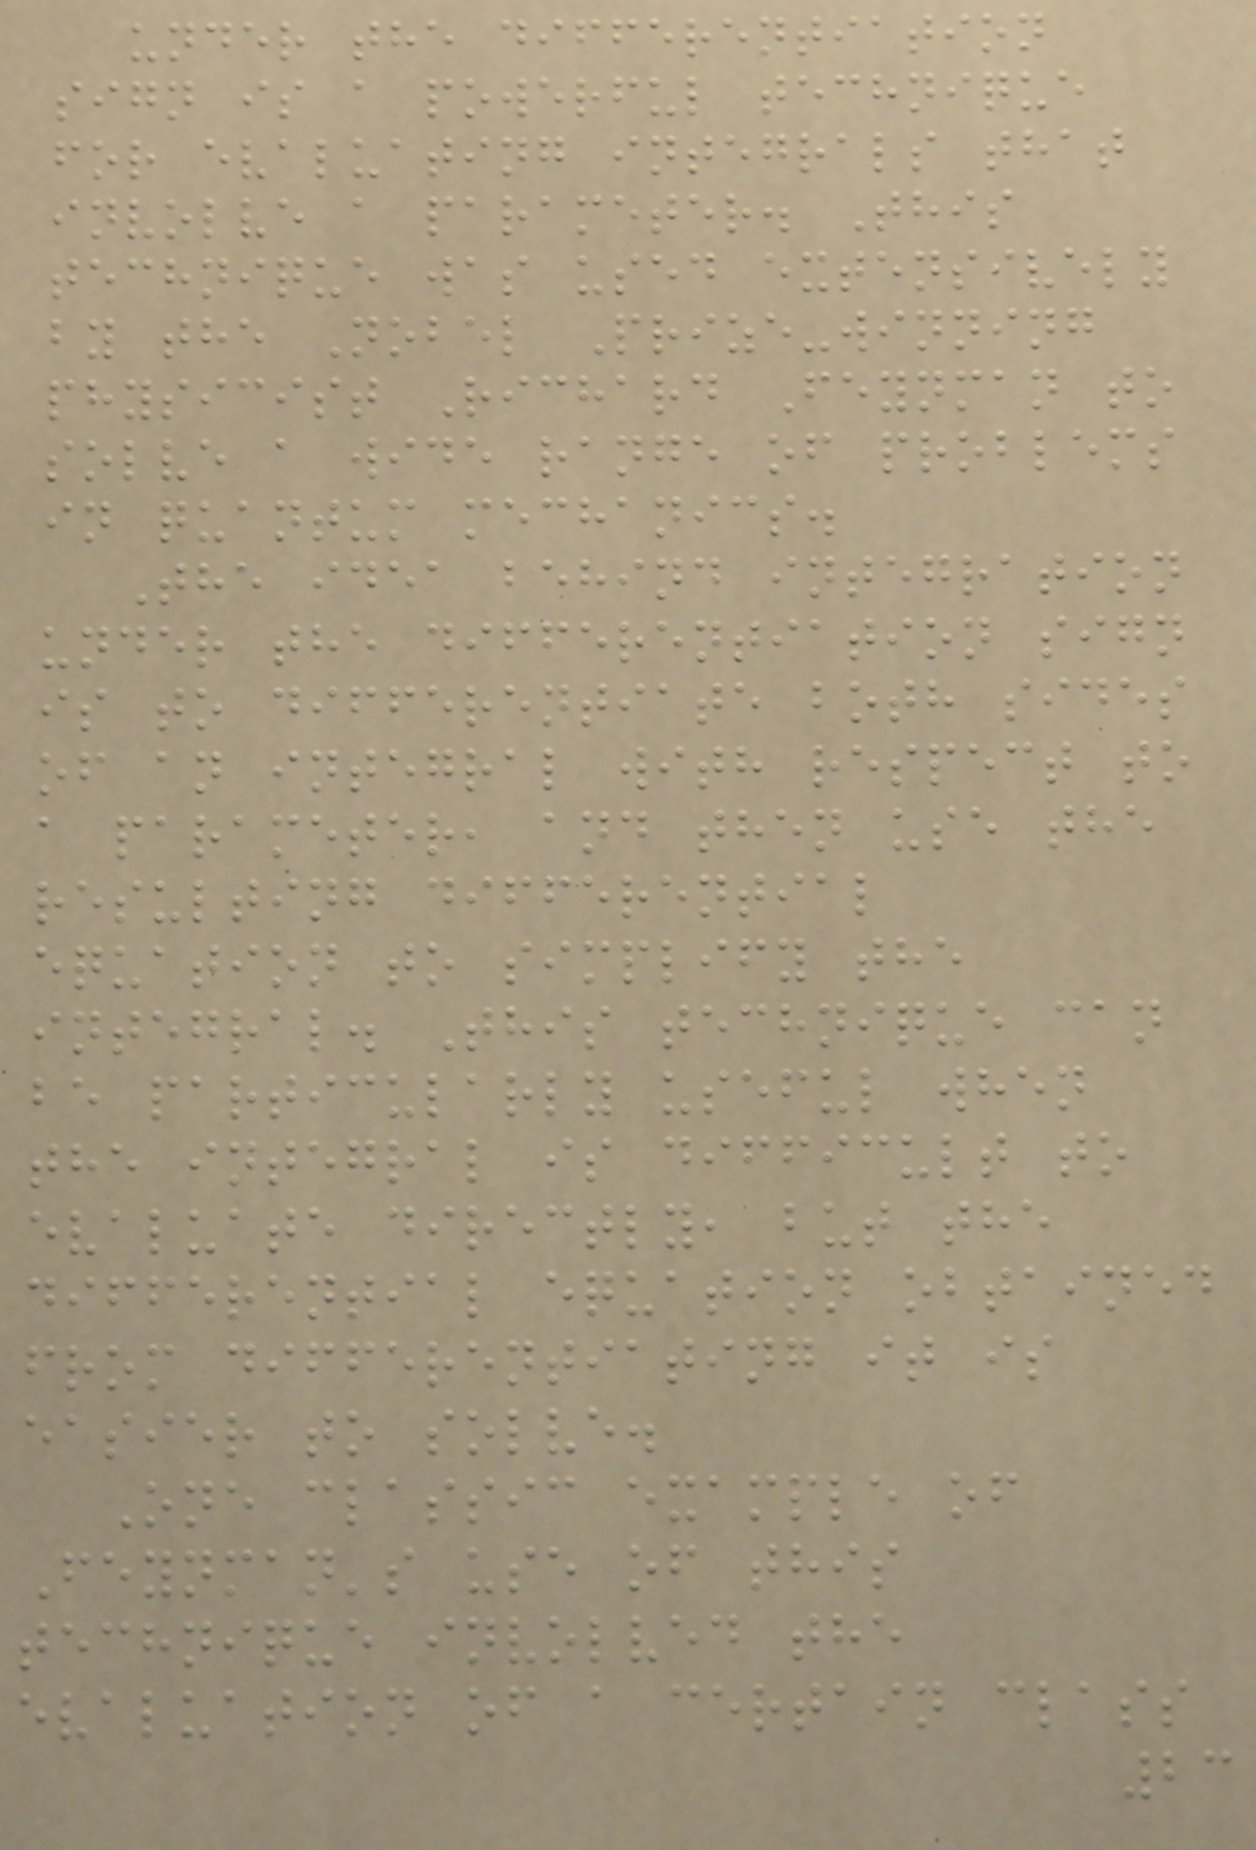under the differentiation
sign is a powerful technique
for evaluating integrals that
involve a parameter. This
technique was used extensively
by the Nobel Prize-winning
physicist Richard Feynman to
solve a wide range of problems
in quantum mechanics.
The idea behind integration
under the differentiation sign
is to differentiate both sides
of an integral with respect to
a parameter, and then use the
resulting differential
equation to simplify the
integral. This technique can
be particularly useful when
the integral is difficult to
evaluate directly, but the
differential equation obtained
from differentiating it is
easier to solve.
One classic example of
Feynman's use of this
technique involved the
evaluation of a certain class
23
